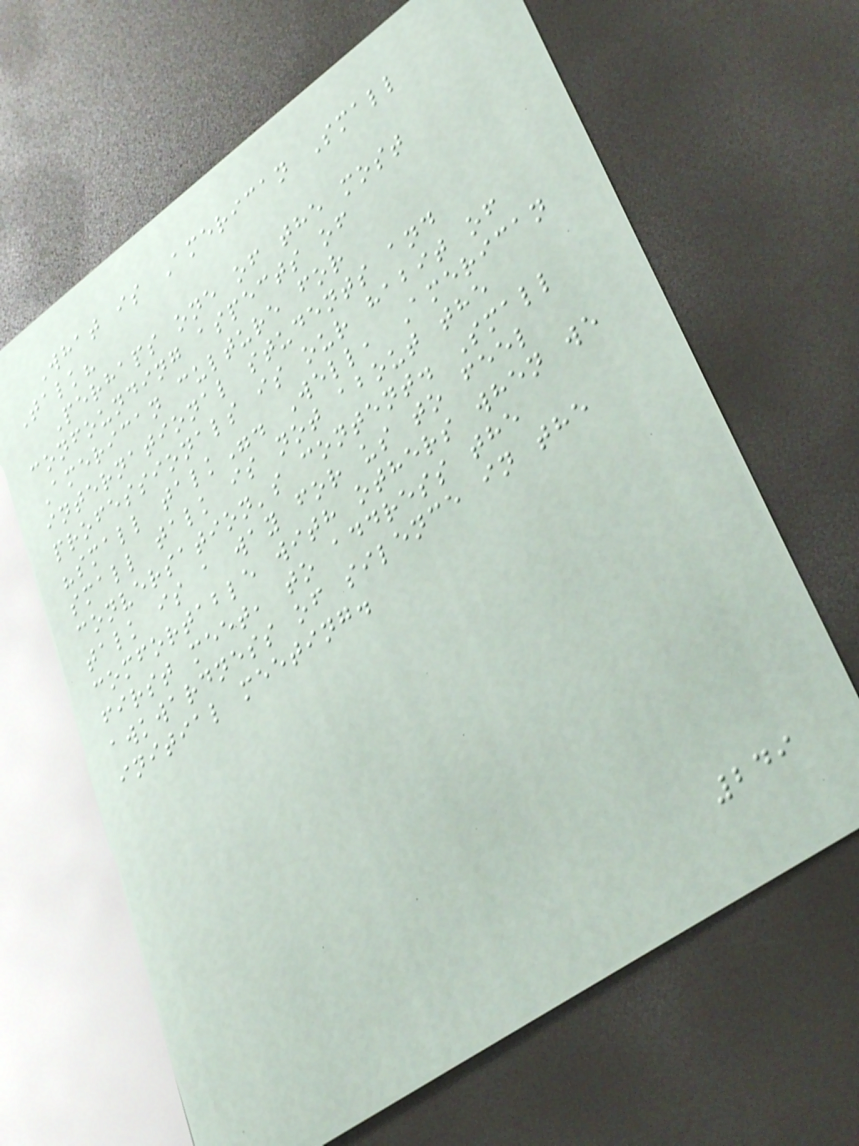What is American Small
Talk?
Perhaps one of the most
confounding aspects of
American culture for
international students and
professionals is our habit of
"small talk". Well, American
small talk is not about the
conversation's content. Small
talk is a way for us to feel
comfortable with others when we
first meet, to address the
awkwardness of silence in the
initial meeting.
249
